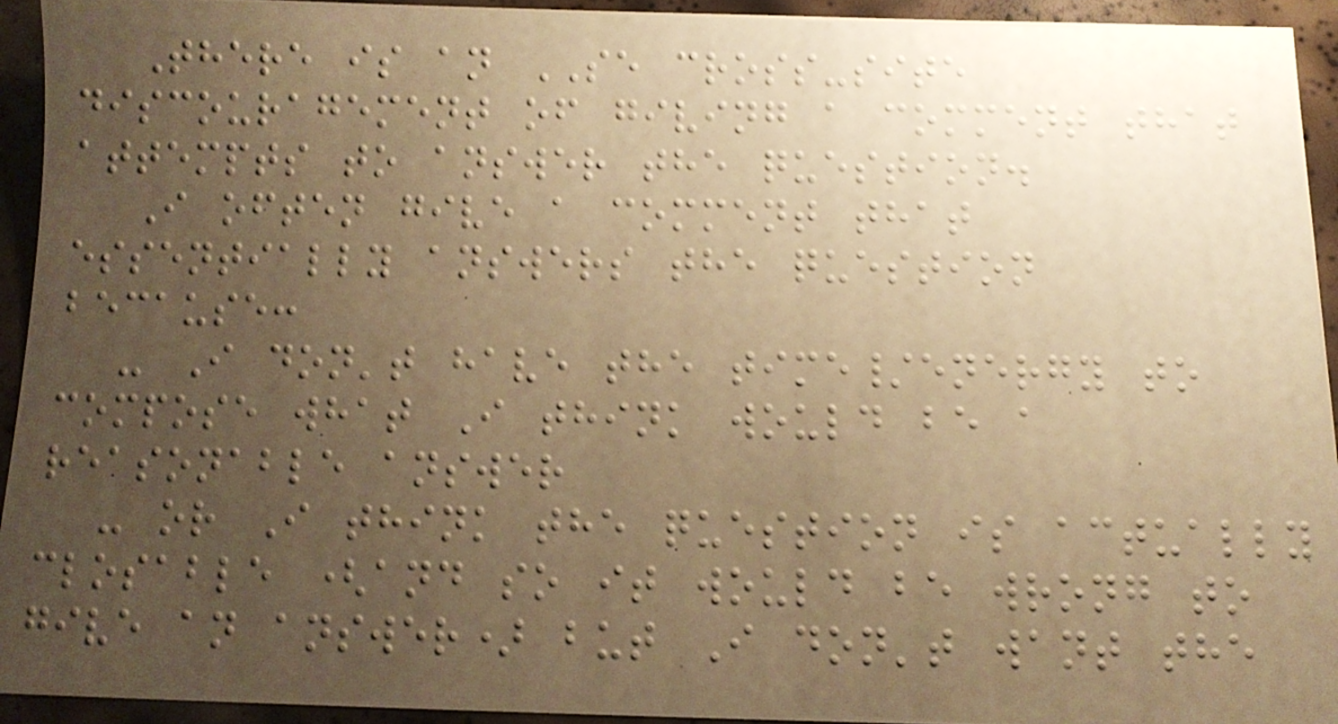There is an SE cross-site
discouragement of giving a comment that
attempts to answer the question.
I often give a comment that
essentially answers the question
because:
- I don't have the time/energy to
compose what I think would be a
reasonable answer
- or I think the question is actually
closable (and so it would be wrong to
give an answer) but I don't want the
